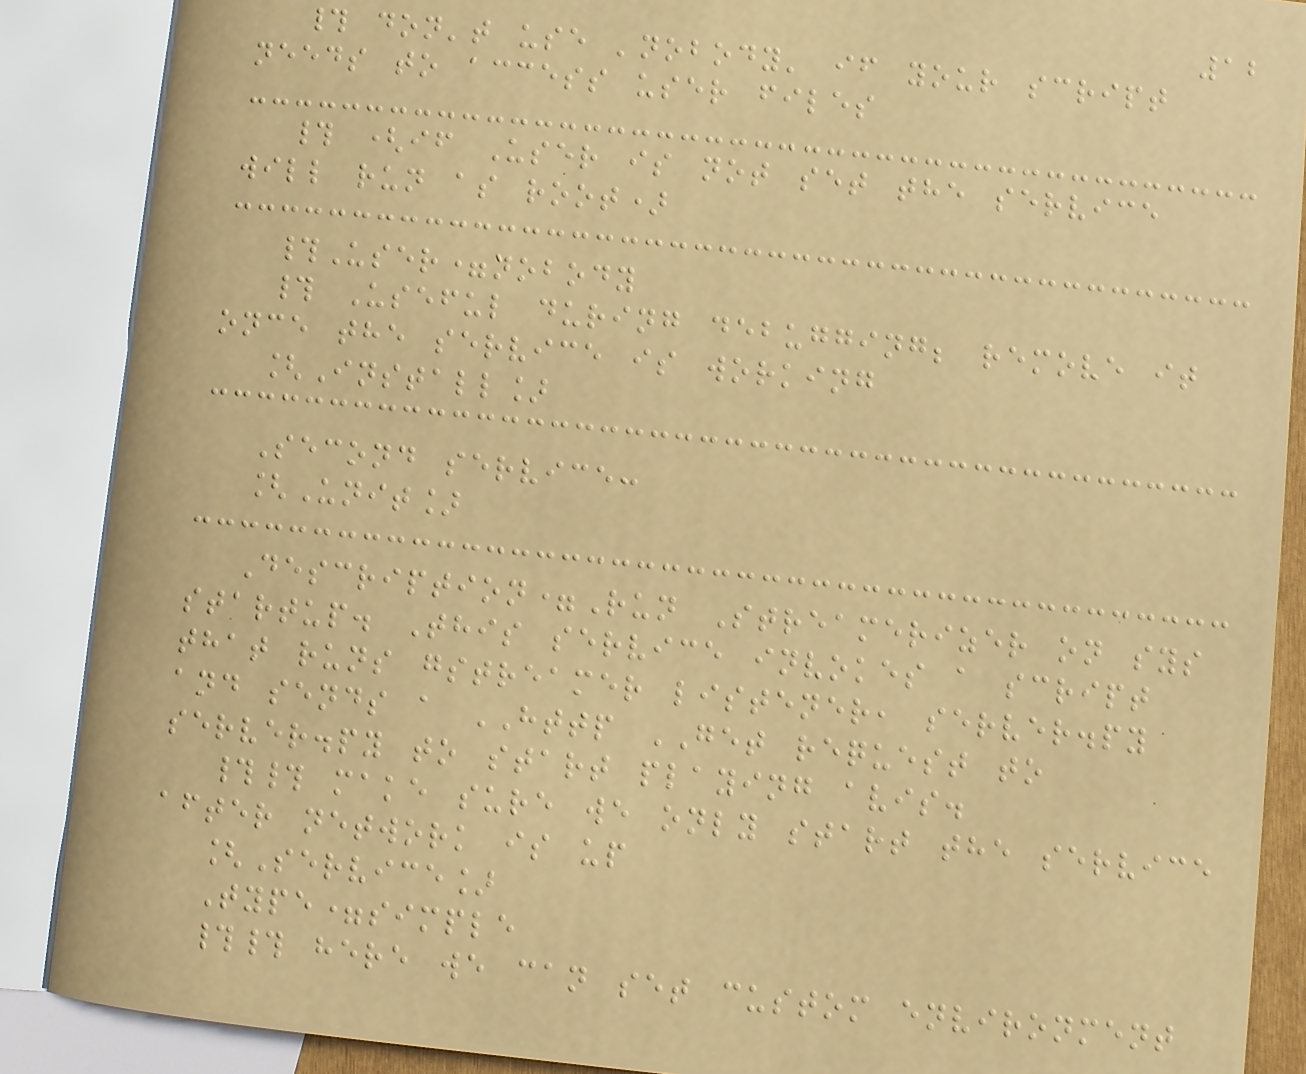12
# don't use 'nobody' if your script
needs to access user files
# (if User is not set the service
will run as root)
#User=nobody
# Useful during debugging; remove it
once the service is working
[Install]
Second service:
[Unit]
Description=Run Streamerizer on sys
startup. This service invokes a script
that runs gstreamer listener, server.py
and sends a HTTP GET request to
server.py to start playing avis.
## make sure we only start the service
after network is up
[Service]
Type=simple
## here we can set custom environment
